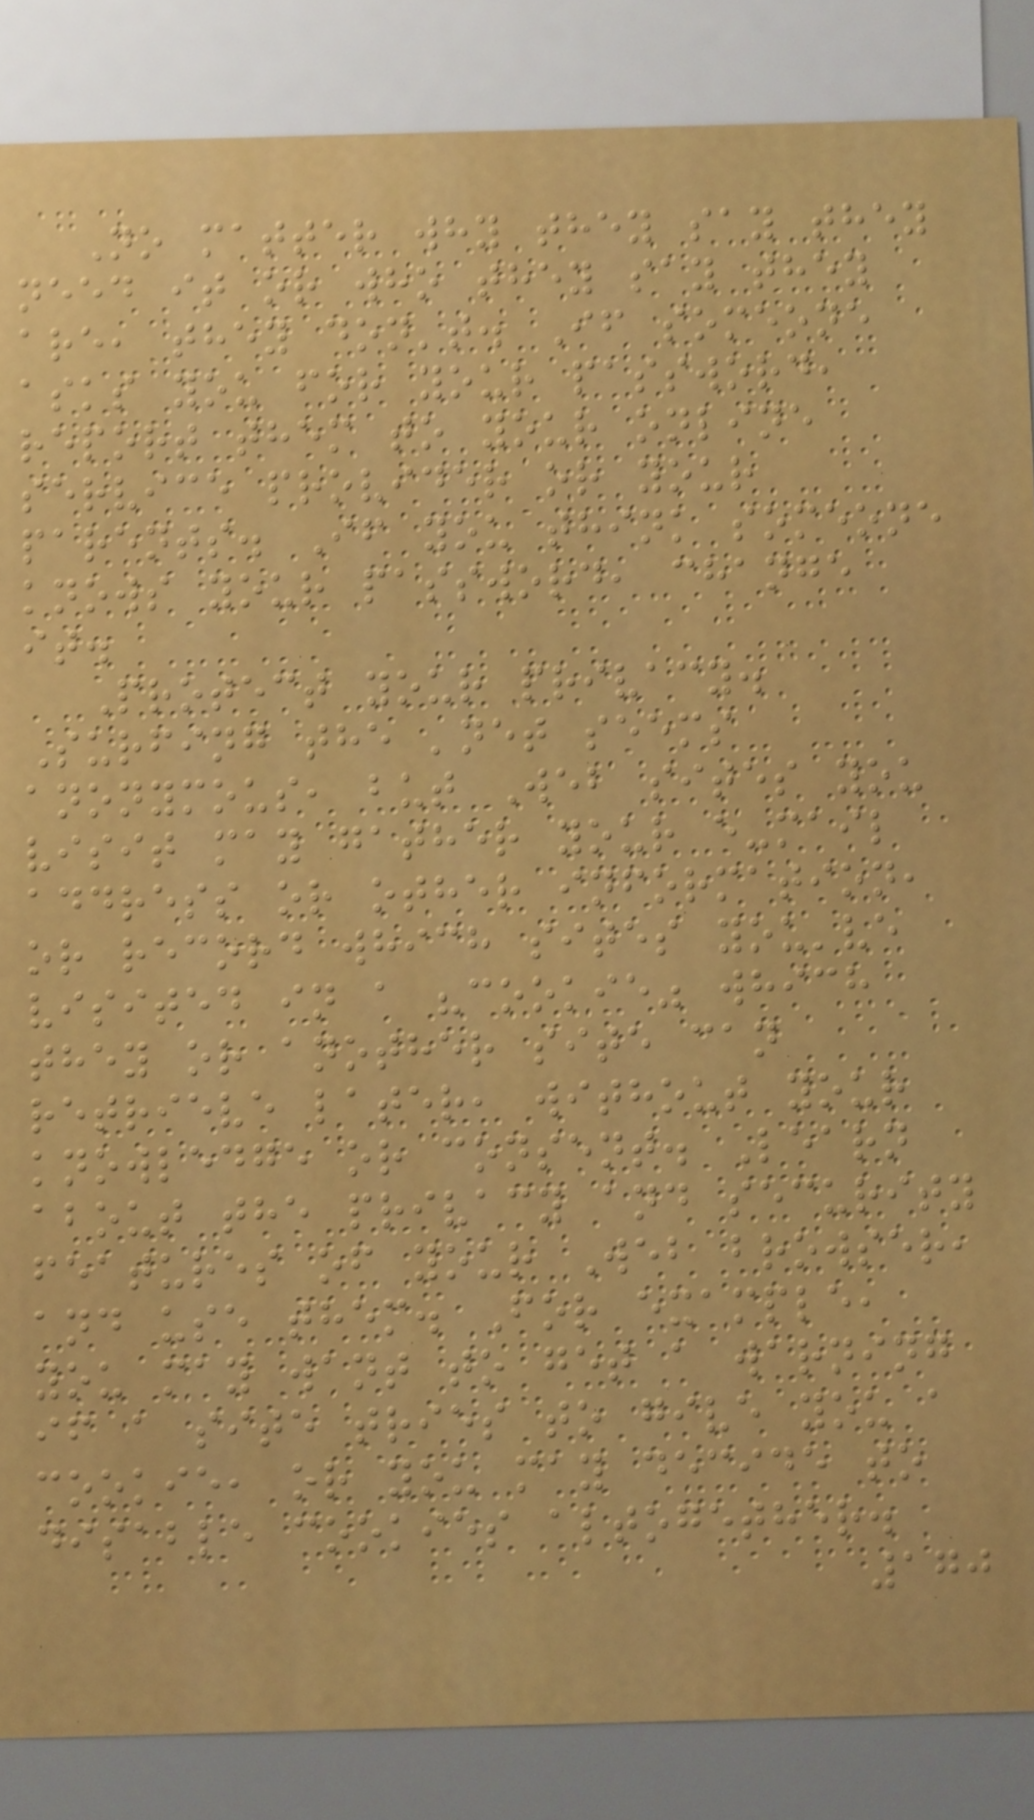No matter why they say they
need it or who they say they
are, they don't. If someone
asks you for your password,
report them to your online
service provider or your
parents. If you think someone
knows your password, change
it.
Protect your privacy.
Surfing the 'net seems
anonymous, but Web sites you
visit may gather your e-mail
address or other information,
or record which sites you've
visited in a "cookie" which
they or another site can
retrieve later, without your
knowledge or consent. Learn
about the privacy and security
features of your Web browser,
and use them. For example,
you may want to get a warning
if a site tries to give you a
cookie, or you may decide to
disable cookies altogether.
170
